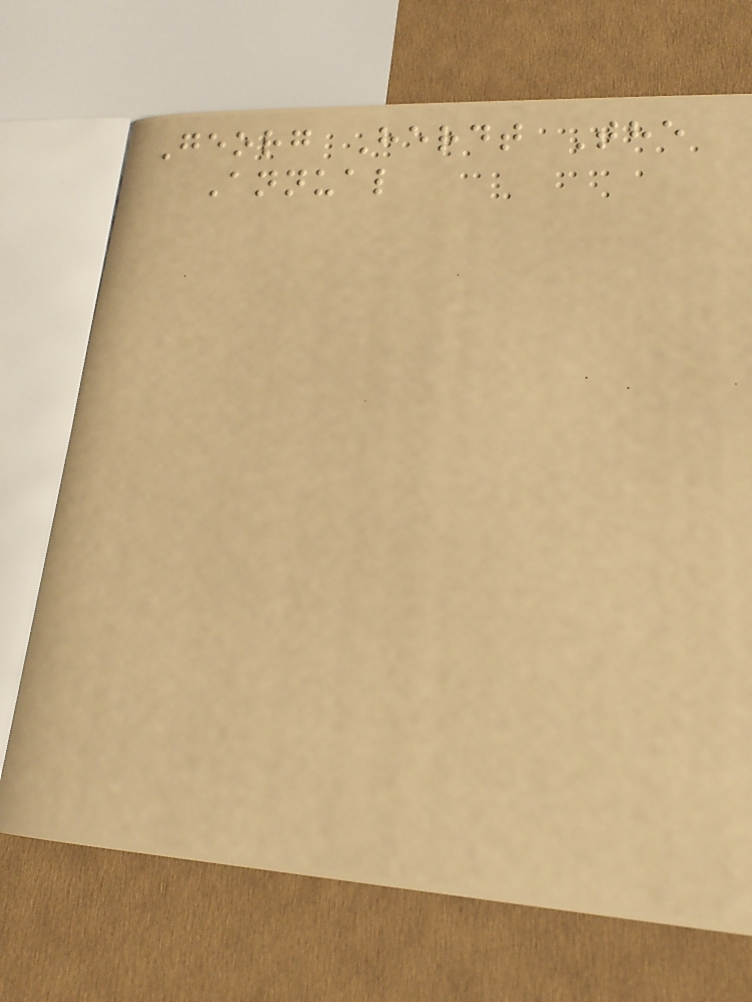Georg Herdt The
Annual
